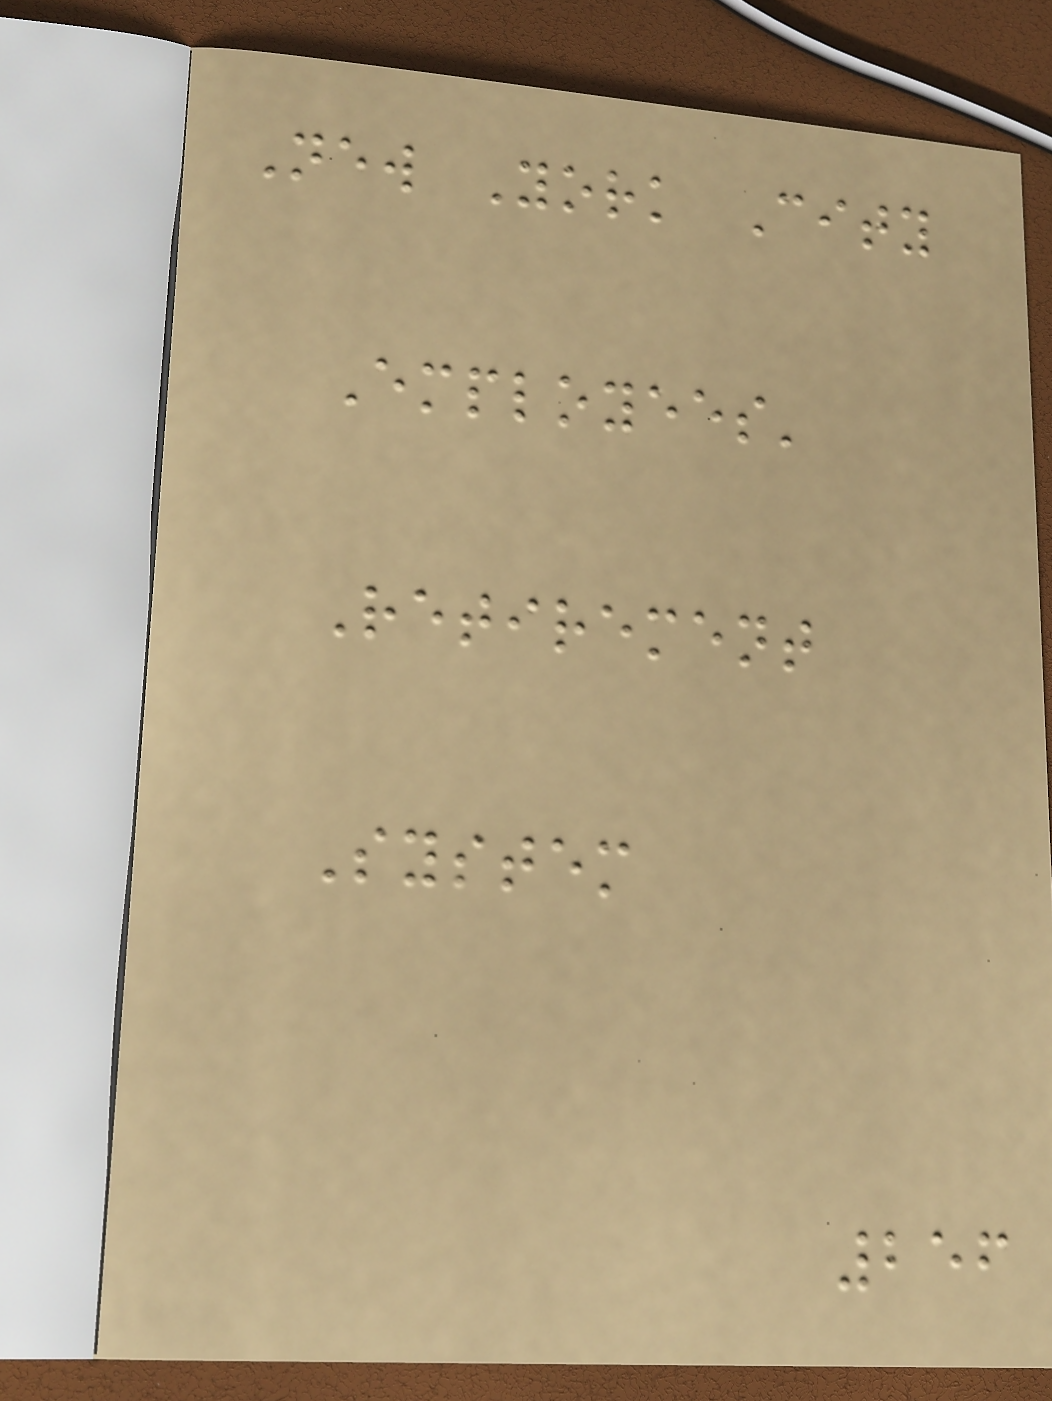New York City
Employees'
Retirement
System
256
